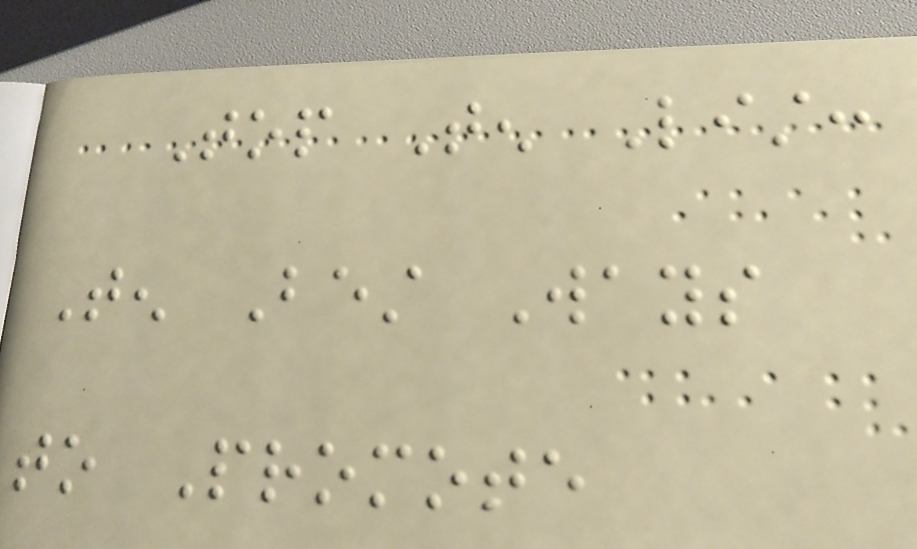Top Ten List:
Ten Best Ways
to Promote
